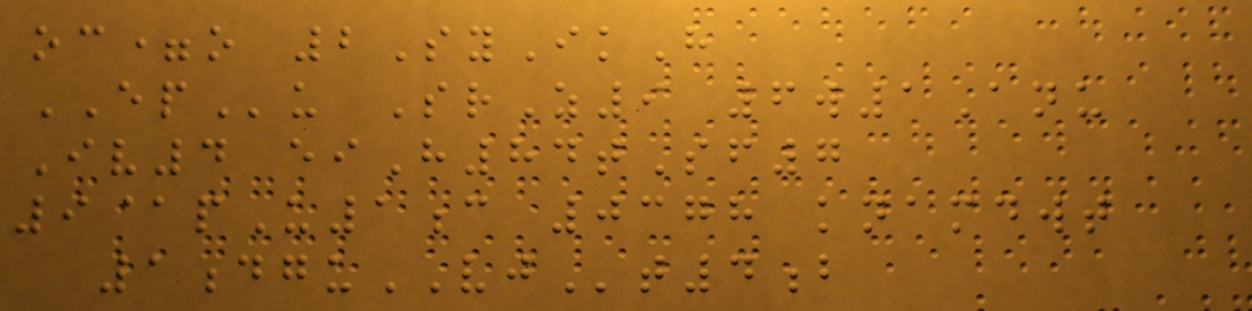oc=o 2SyIkH
EPu SrZ9 6w1Anu
Iv4 eiH84tSf7
9@pU1c 0378 knamdwt
1dguVJt4b
